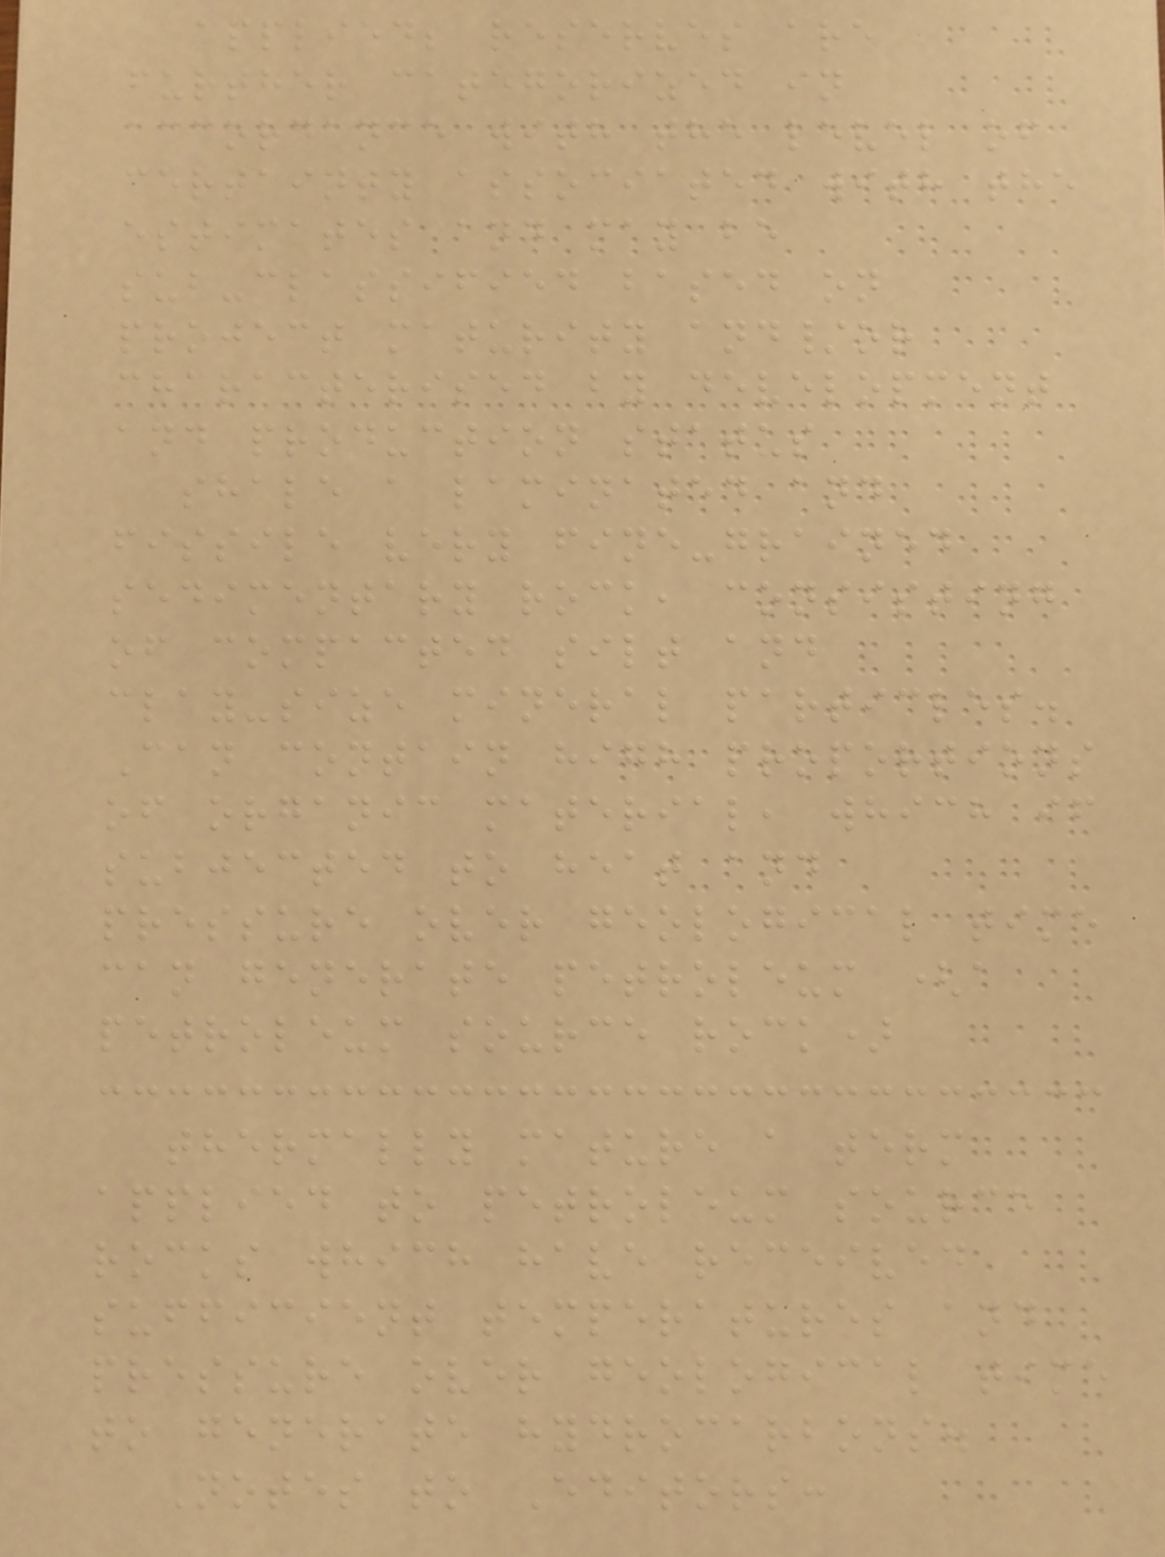applied; reserves are
further categorized in
accordance with the level of
certainty associated with the
estimates and may be
sub-classified based on
project maturity and/or
characterised by development
and production status
shale a laminated and
fissile very fine-grained
sedimentary rock, consisting
of compacted silt and
clay-size mineral particles.
Can contain high proportions
of organic material, which if
subjected to heat and
pressure over geological time
can generate petroleum (a
petroleum source rock)
thermally mature a term
applied to petroleum source
rocks which have received
sufficient temperatures and
pressure over geological time
to generate hydrocarbons.
Notes to Editors:
